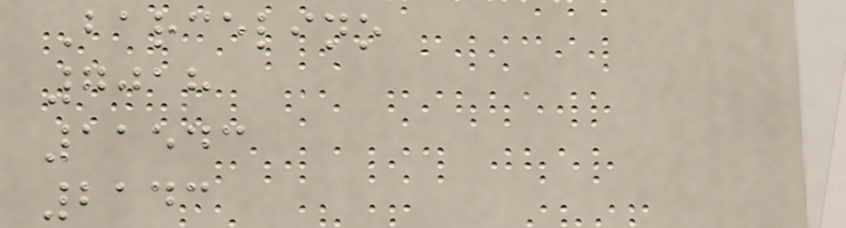Barcelino
7018
11543
2143
